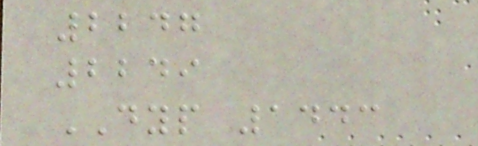2247
2249
DYP 1443
